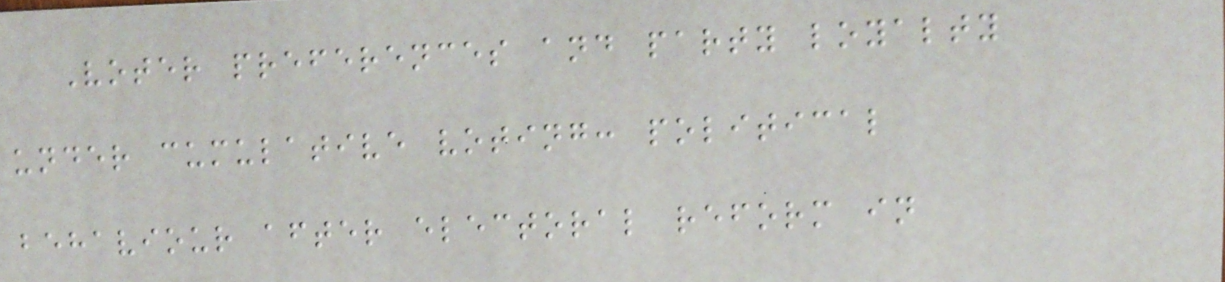Voter preferences and party loyalty
under cumulative voting: political
behaviour after electoral reform in
